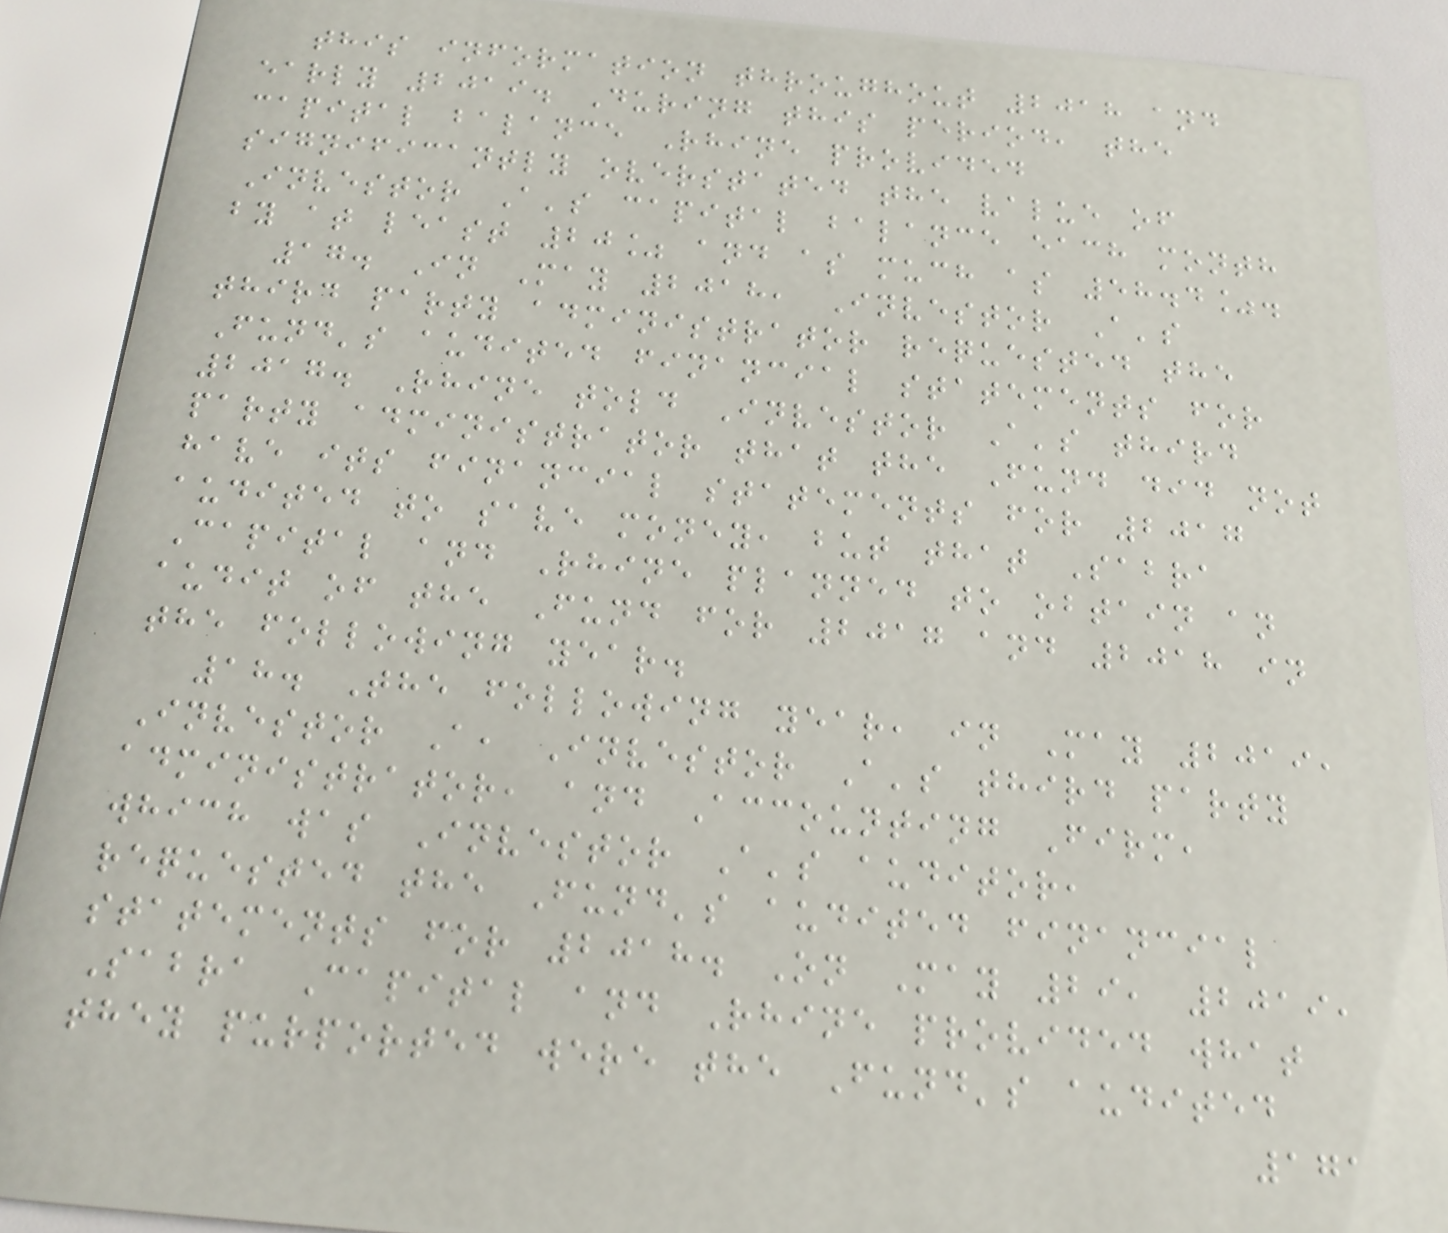this information throughout 2018 and
early 2019. During this period, the
capital balance Rhine provided
significantly overstated the value of
Investor A's capital balance each month
by at least 20% and as much as 58.4%.
17. In May 2018, Investor A's
third party administrator requested the
Fund's audited financial statements for
2017. Rhine told Investor A's third
party administrator that the Fund did not
have its financial statements for 2017
audited to save money, but that Sabra
Capital and Rhine planned to obtain an
audit of the Fund for 2017 and 2018 in
the following year.
18. The following year, in May 2019,
Investor A, Investor A's third party
administrator, and Accounting Firm,
which was Investor A's auditor,
requested the Fund's audited financial
statements for 2018. On May 29, 2019,
Sabra Capital and Rhine provided what
they purported were the Fund's audited
171
